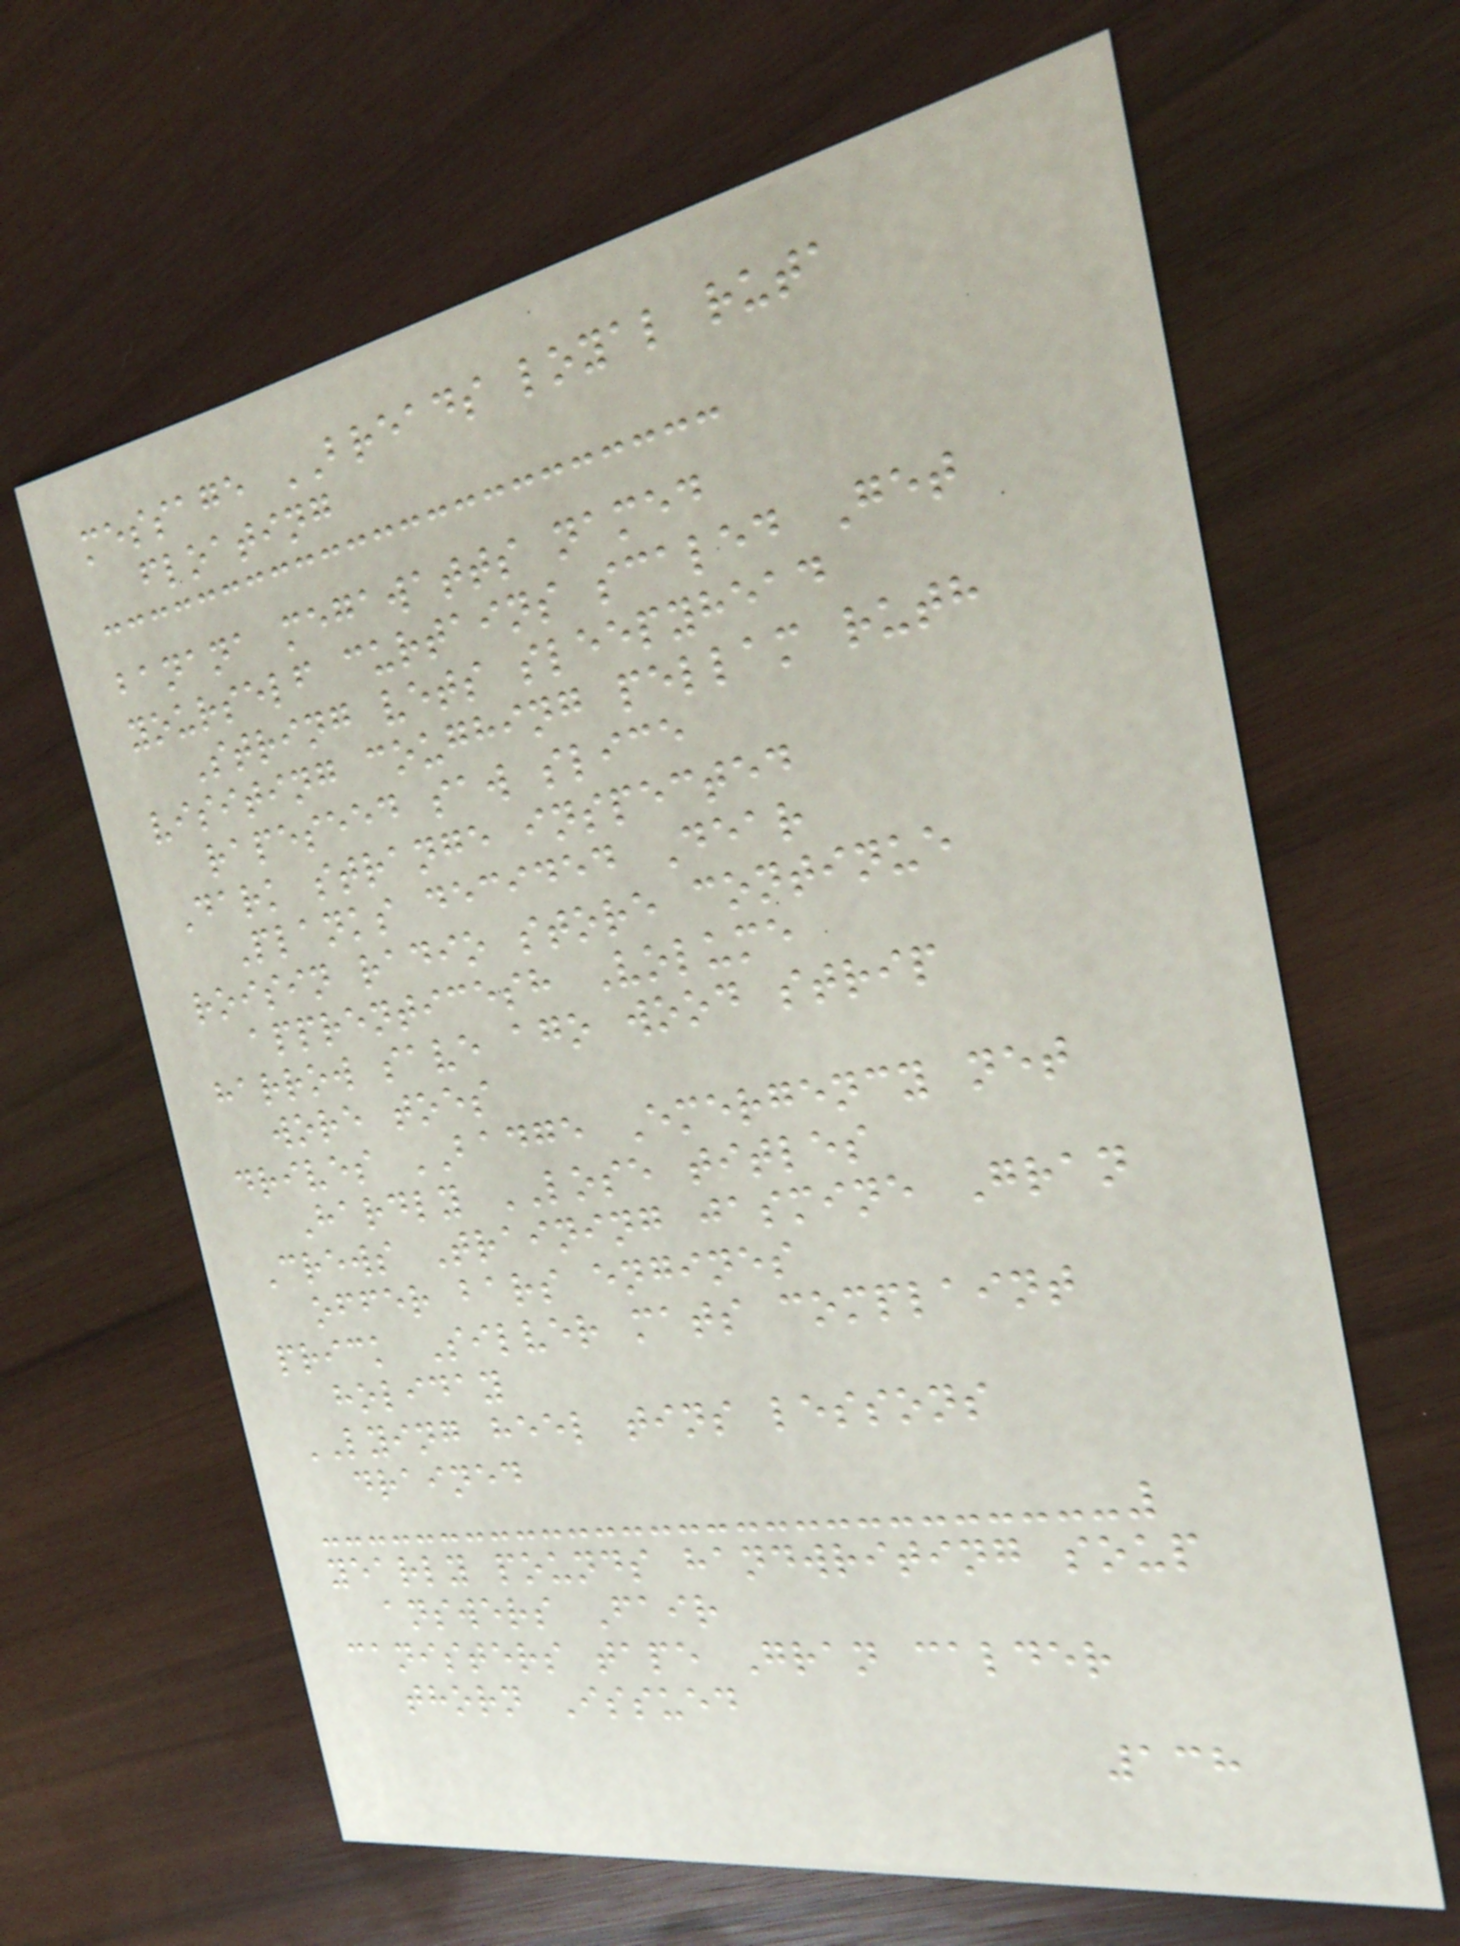message BREADS loyal ruta
floating
banana megawatts named
yourself curtains scaled Get
String vets sleepyhead
visiting coughing pellam ruth
rapeseed saw slice
Dark strange inspected
Planks decided Dear
roisin radio store continue
apprenticesh Volume
harrow save ago wood strip
wore toes
drives BADGE Emergency net
Hardly LOSE titles
Crews Training jasmine Gran
offer bars engines
prick Silver mats complaint
holiday
LYING heel tins lessons
drained
yearly pounds handwriting soup
answers Fair
canisters tape Gran calder
thorn Issued
138
